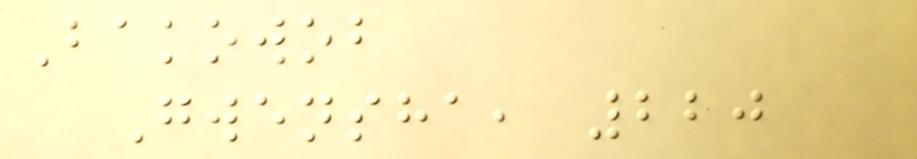Bakowob
Gwensha, 220
